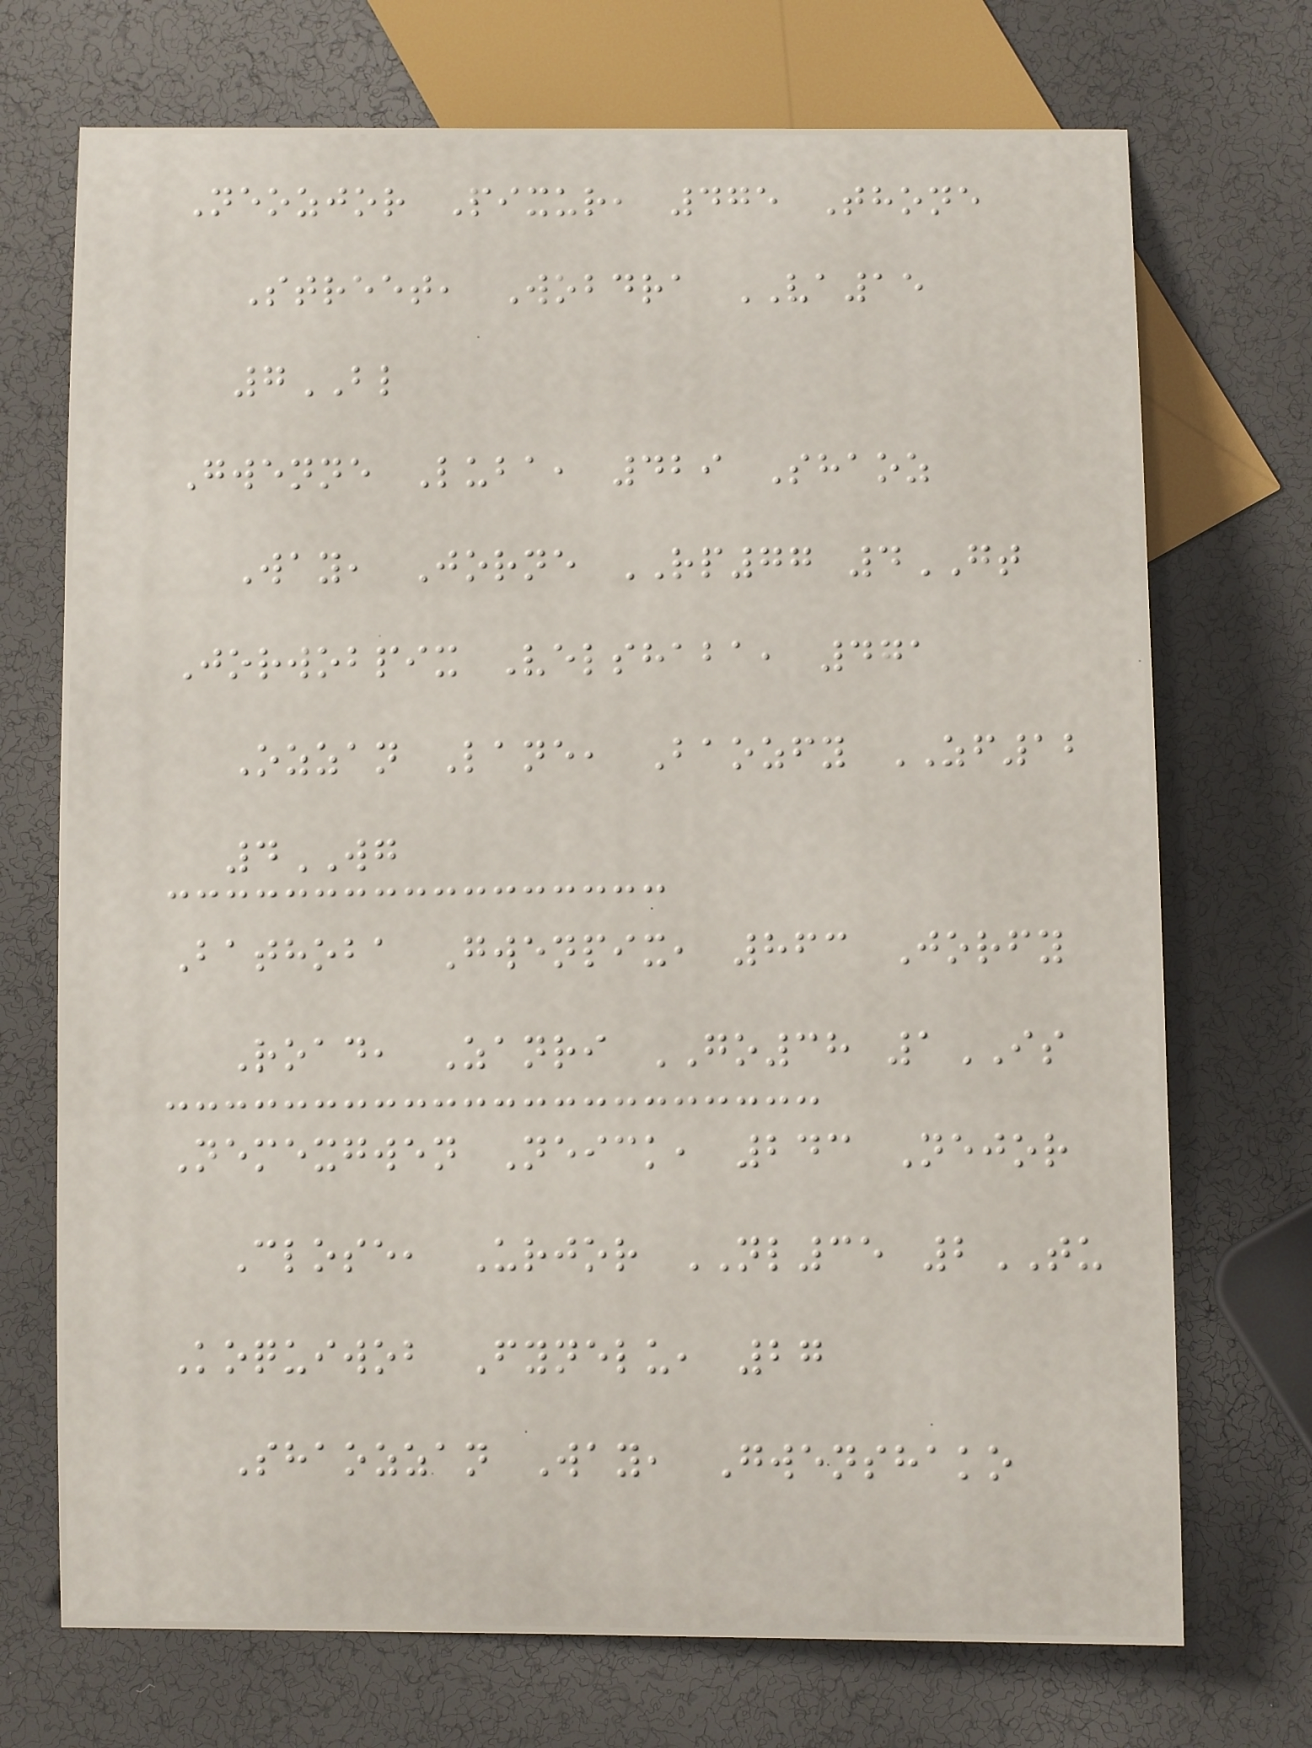Neozjor Pixur, 475 Thone
Street, Wobdra VA15
7BL
Gwenne Luba, 429 Shaoz
Way, Jorne RP77 4GT
Jorwobpix Velshaba, 471
Ozzan Lane, Baozfy ZF12
4WG
Bathoba Gwenpix, 863 Jorfy
Road, Zanri GO38 1IS
Nemexgwen Neick, 243 Nejor
Close, Urjor NL35 2TU
Koquiwob Fynelu, 27
Shaozzan Way, Gwenshako
